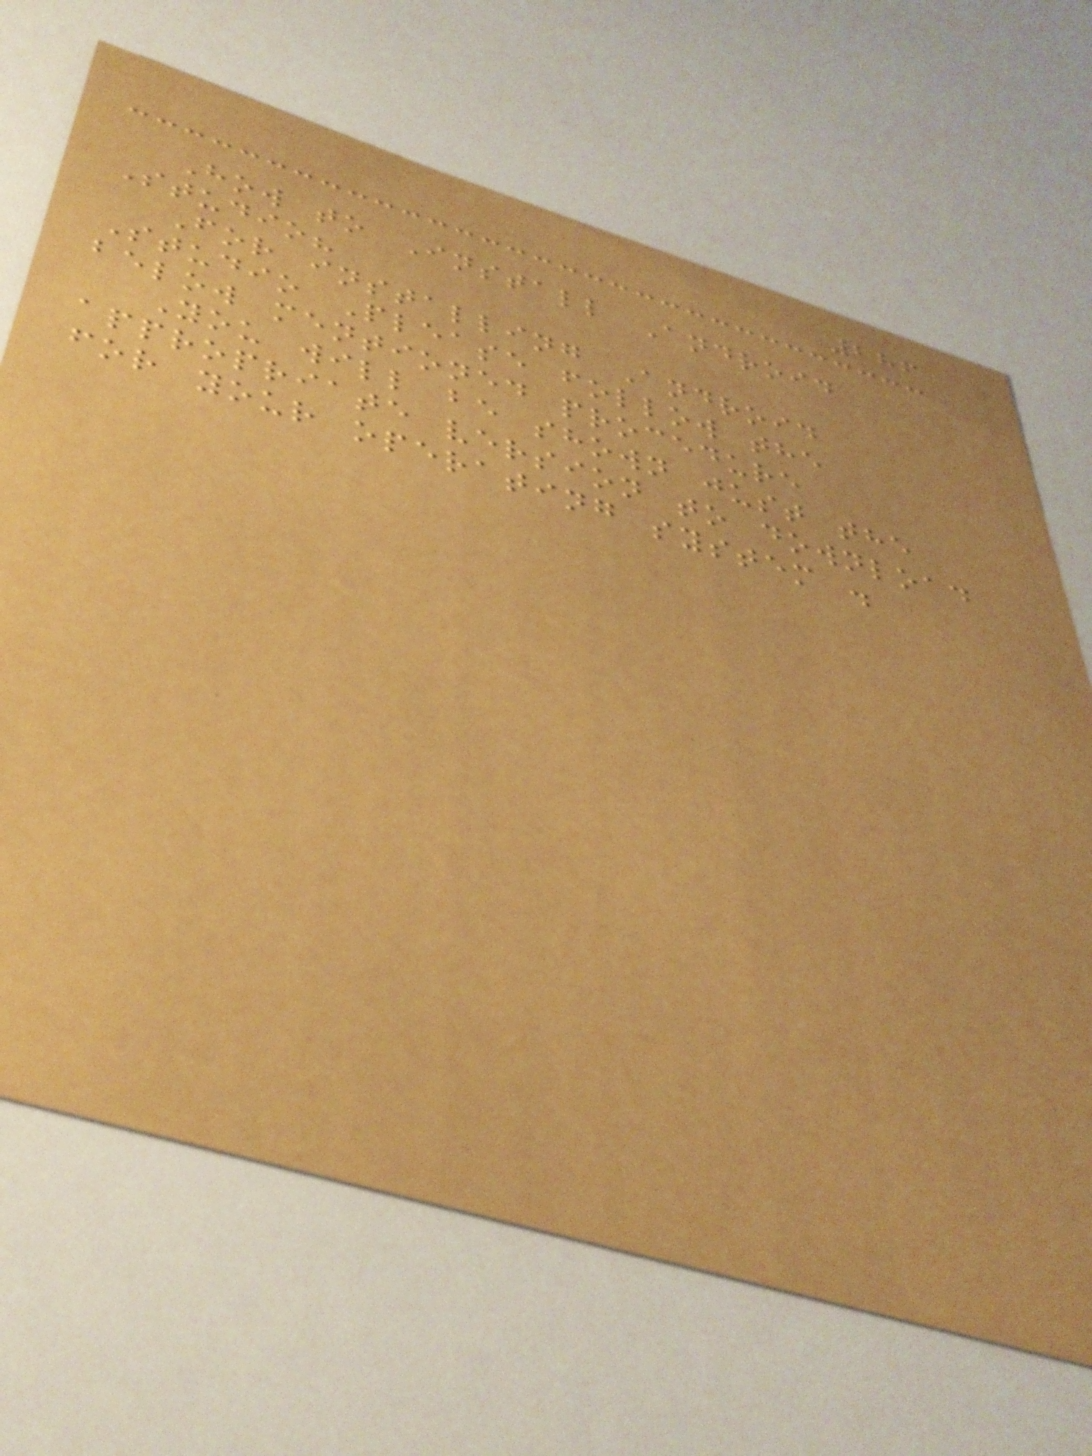286
How to Install Android
Studio?
For installing Android
Studio Please follow the
below mentioned procedure
You will be shown just the
appropriate version to download
for your operating system .
